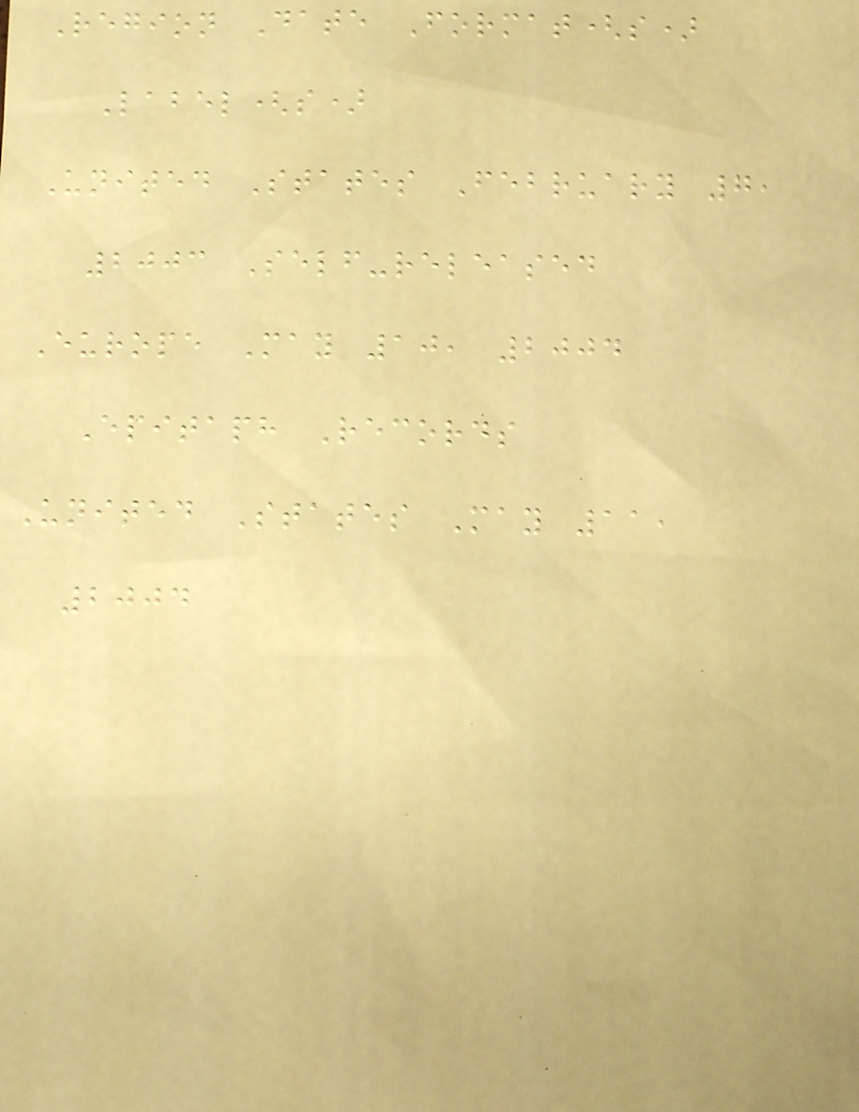Region Date Format(s)
Label(s)
United States February 7,
2003 Self-released
Europe May 10, 2004
Epitaph Records
United States May 11,
2004
